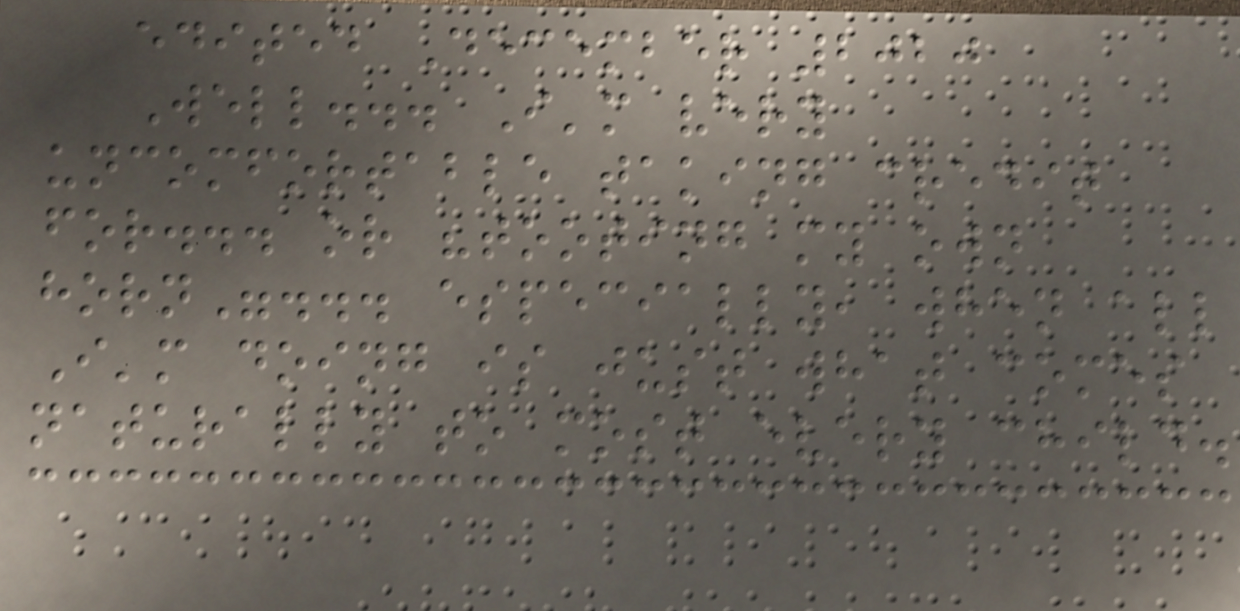edited December 2020
Well... I'm very
uncomfortable taking credit
for... or "tooting my own
horn"... especially, when all
I'm doing is just what comes
naturally to most every child.
